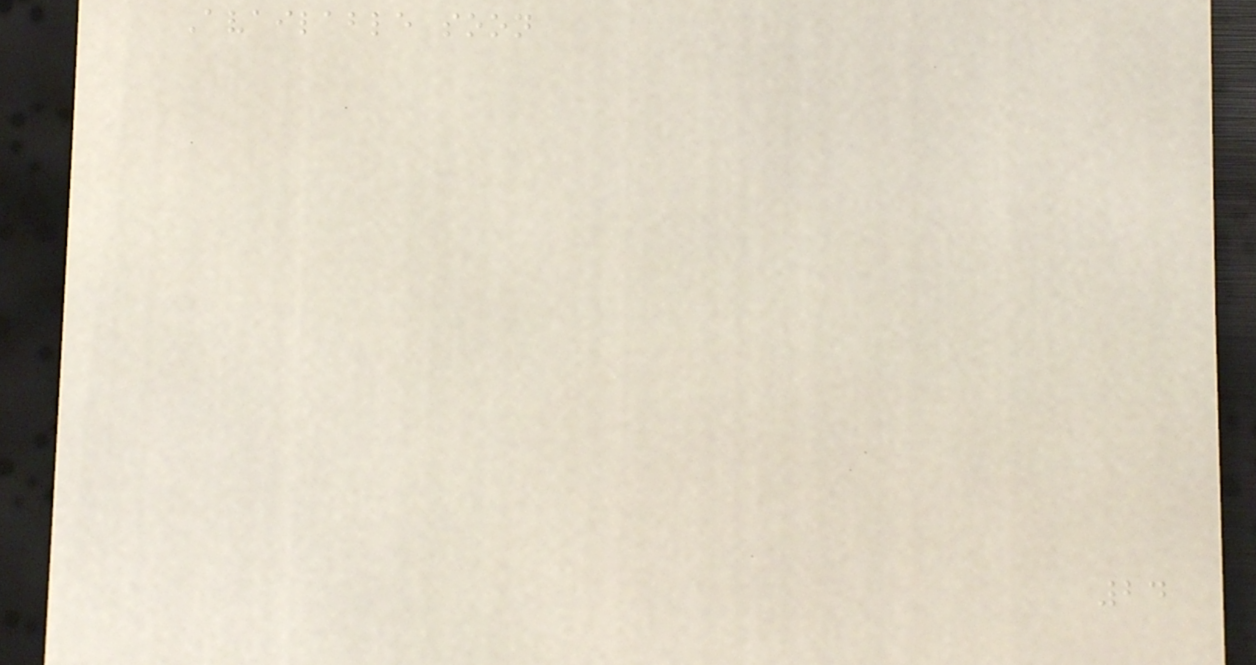Available soon
24
